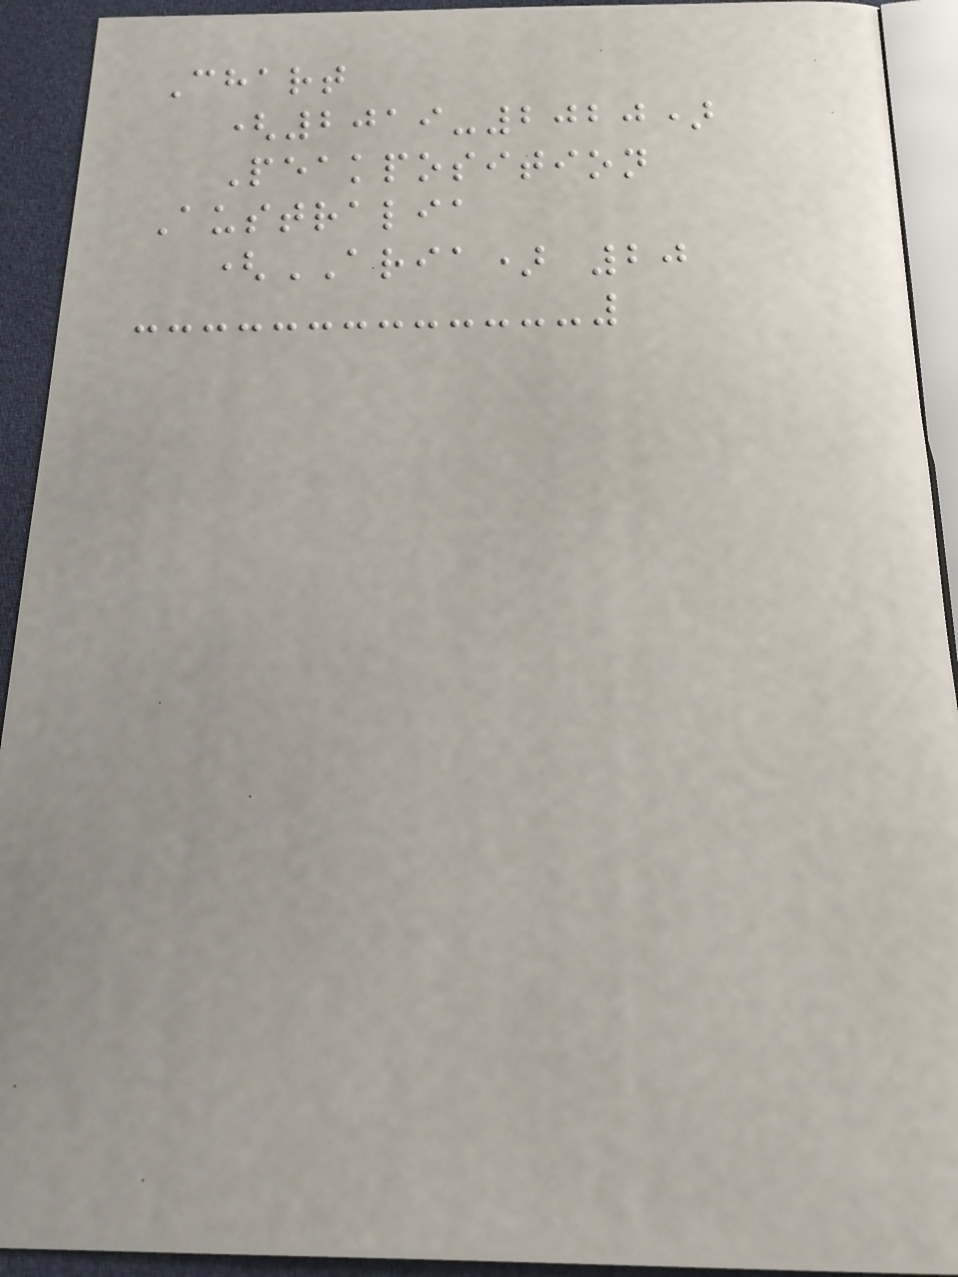Chart
(2019-2020)
Peakposition
Australia
(ARIA) 20
